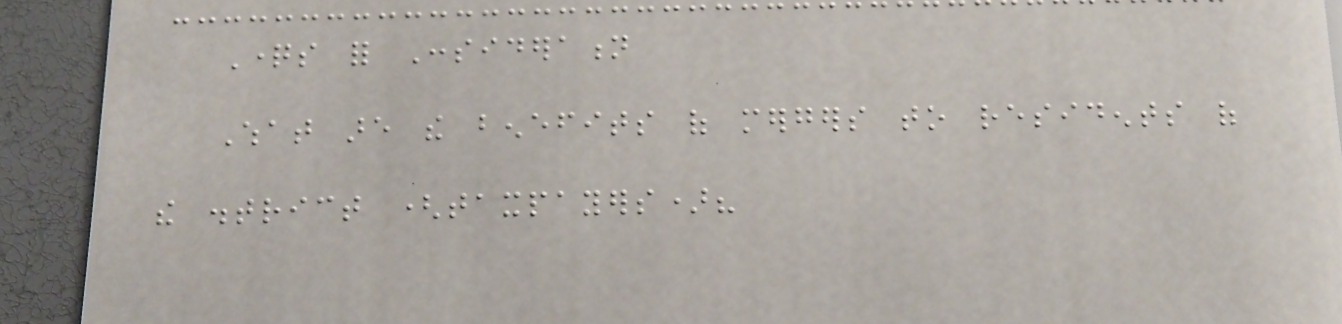Questions for Consideration
What are the benefits of mergers to residents of
the district (taxpayers)?
